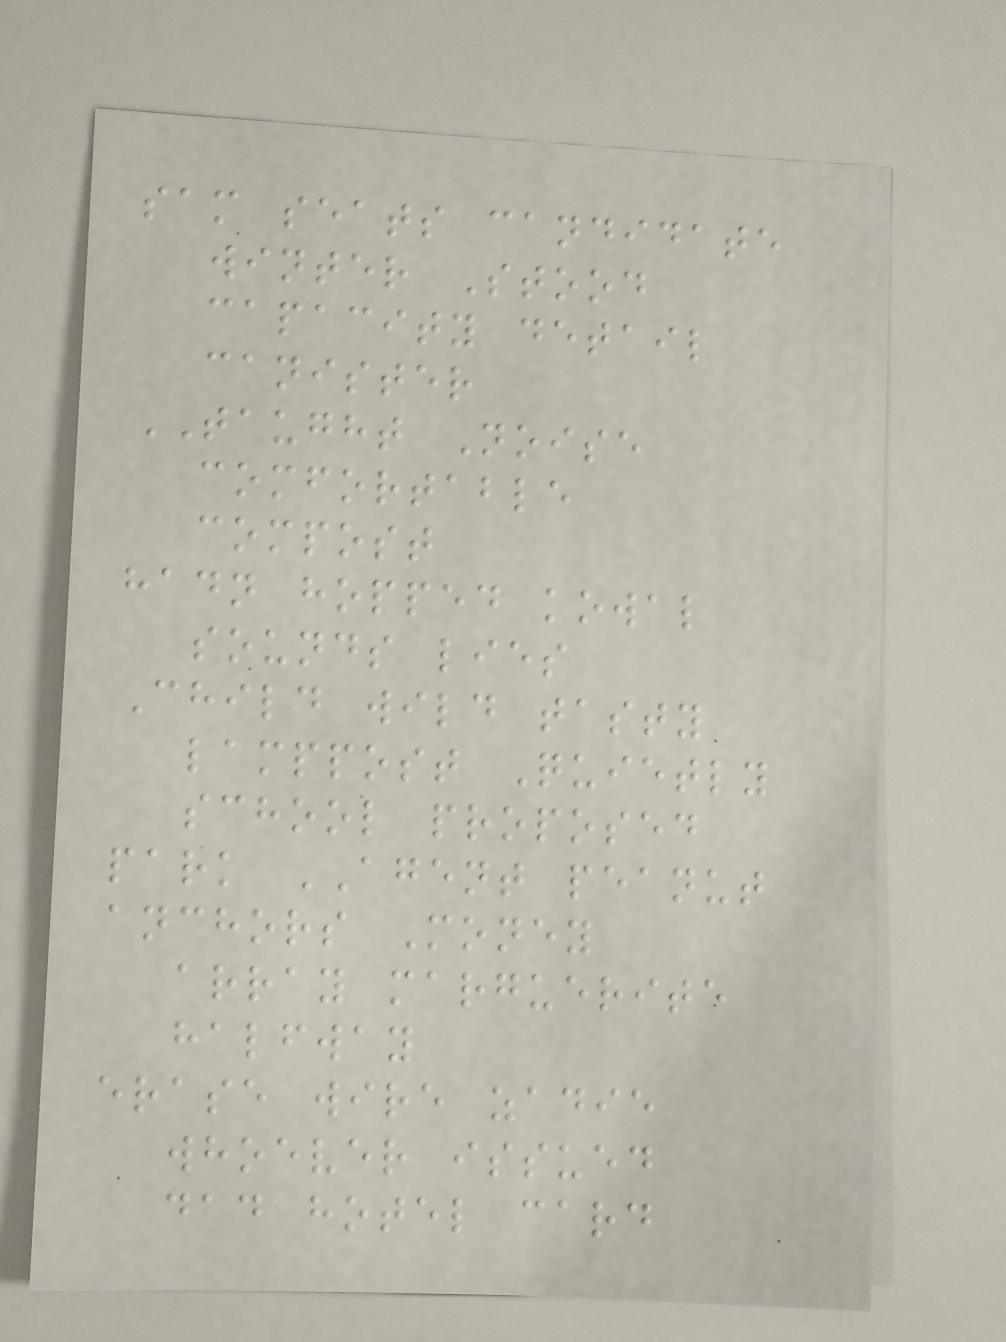sam seats candidate
winter Stood
capacity detail
canister
TAUGHT Noise
comfortable
compost
hadn hopped kowal
sounds lies
Child wild tasty
lamppost Quietly
school proposed
park AGENT peanut
anchors Money
array marguerite
halfway
erase wire zadie
whoever issued
dad hotel card
